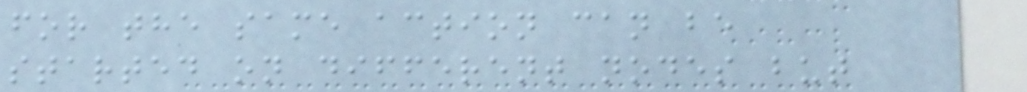for the same action can be
started on different nodes but
